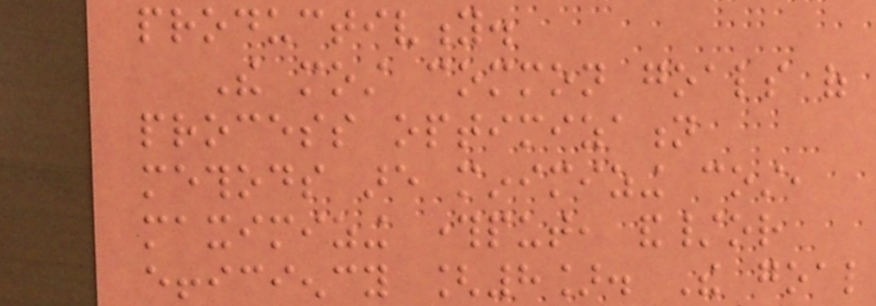productivity.
The most common goals of
process optimization
methods are minimizing cost,
maximizing throughput, and/or
efficiency [8]. The goal
